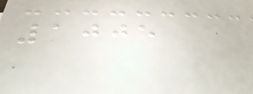1005
